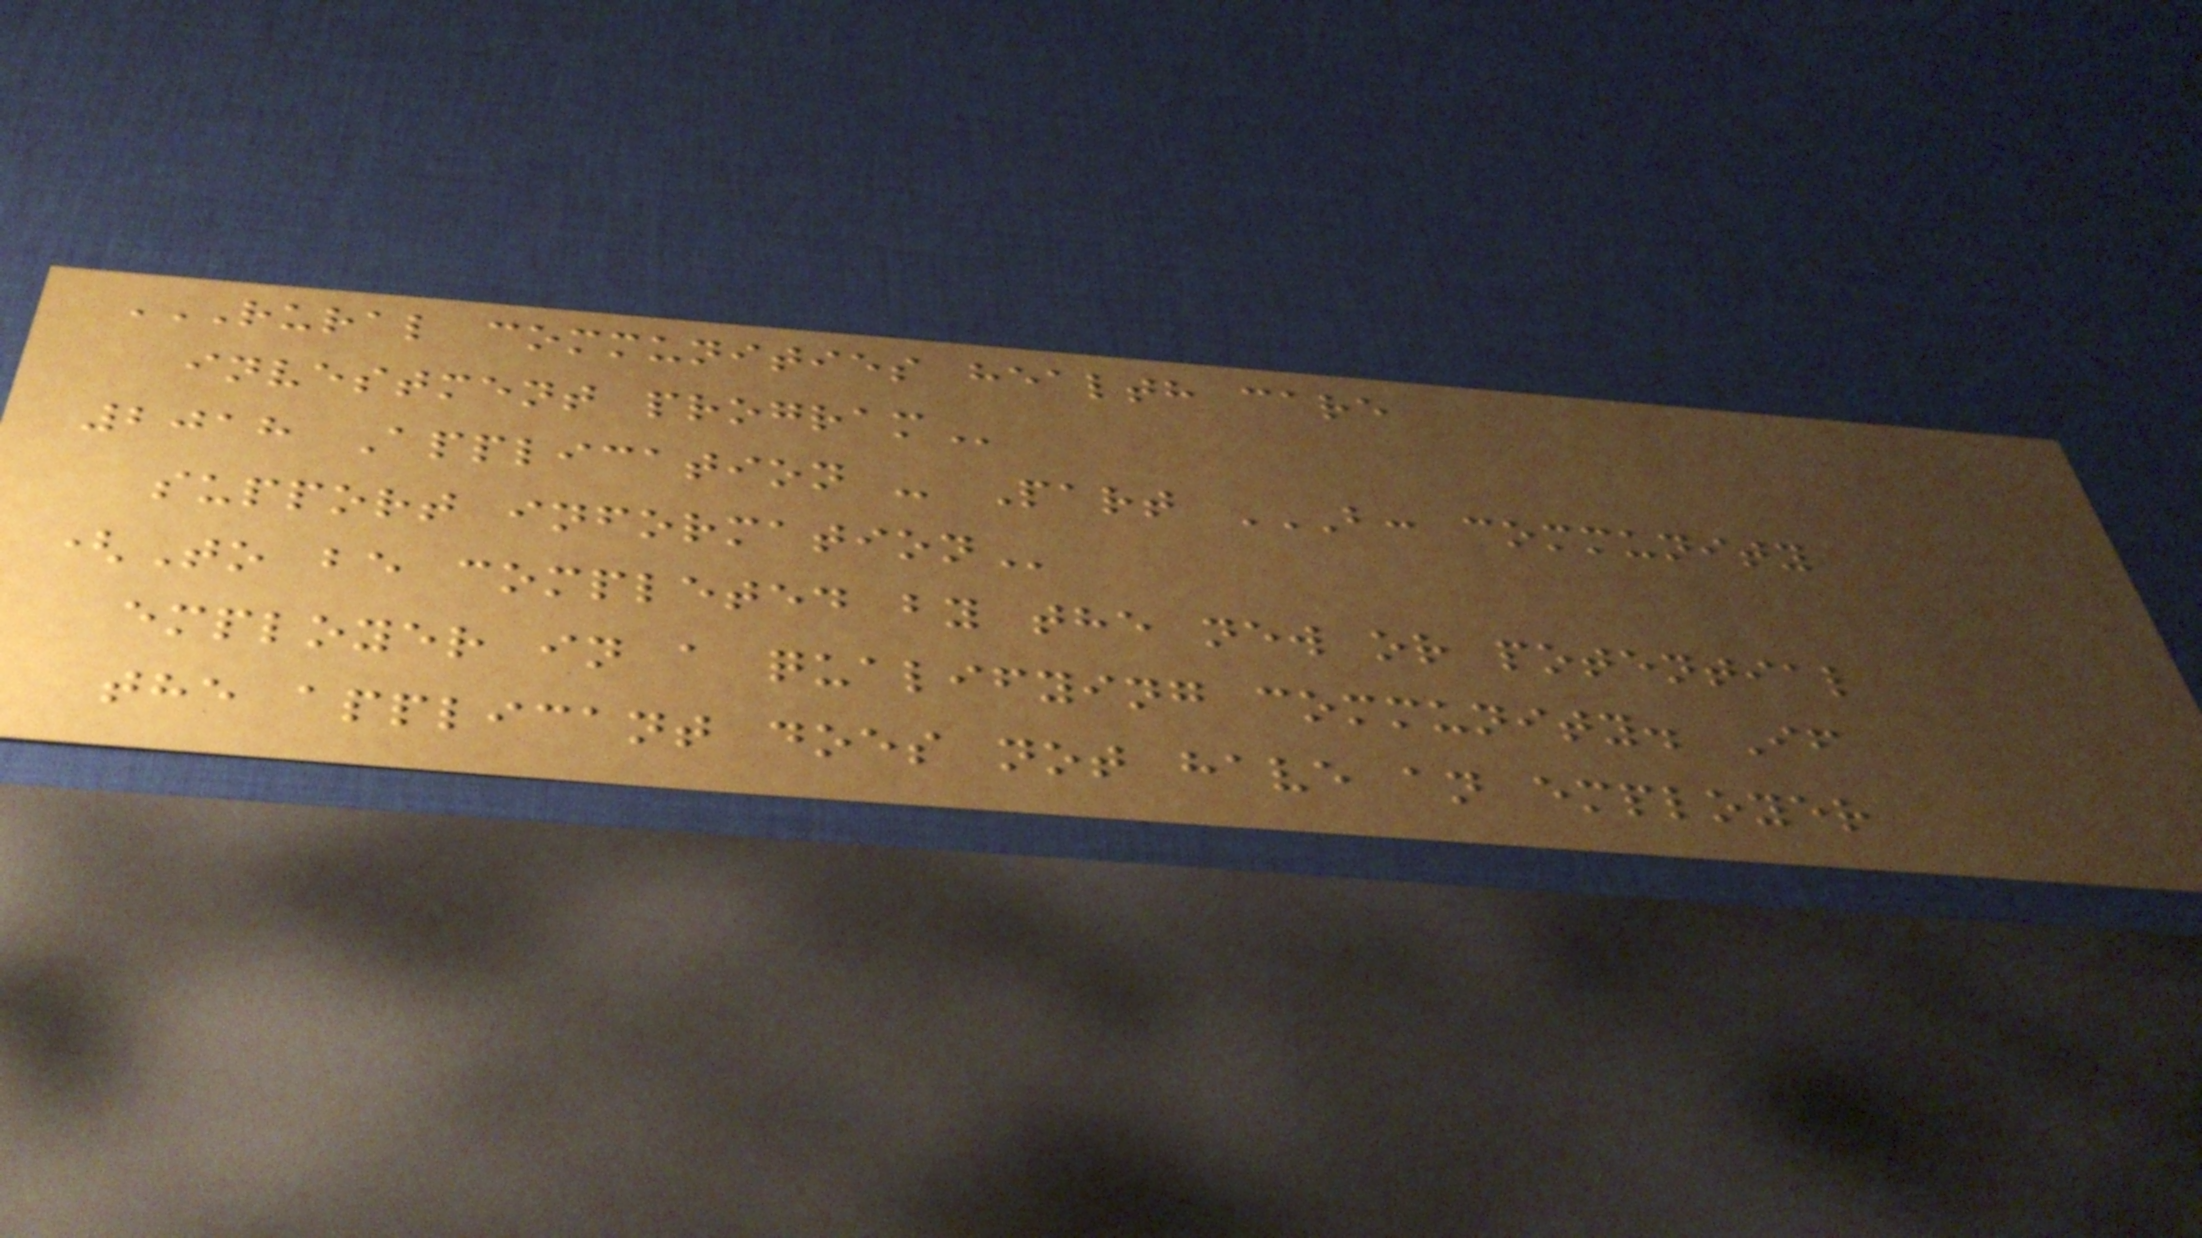RURAL COMMUNITIES HEALTH CARE
INVESTMENT PROGRAM
2018 Application - Part B: COMMUNITY
SUPPORT INFORMATION
(To be completed by the new or potential
employer in a qualifying community. If
the applicant does not have an employer
